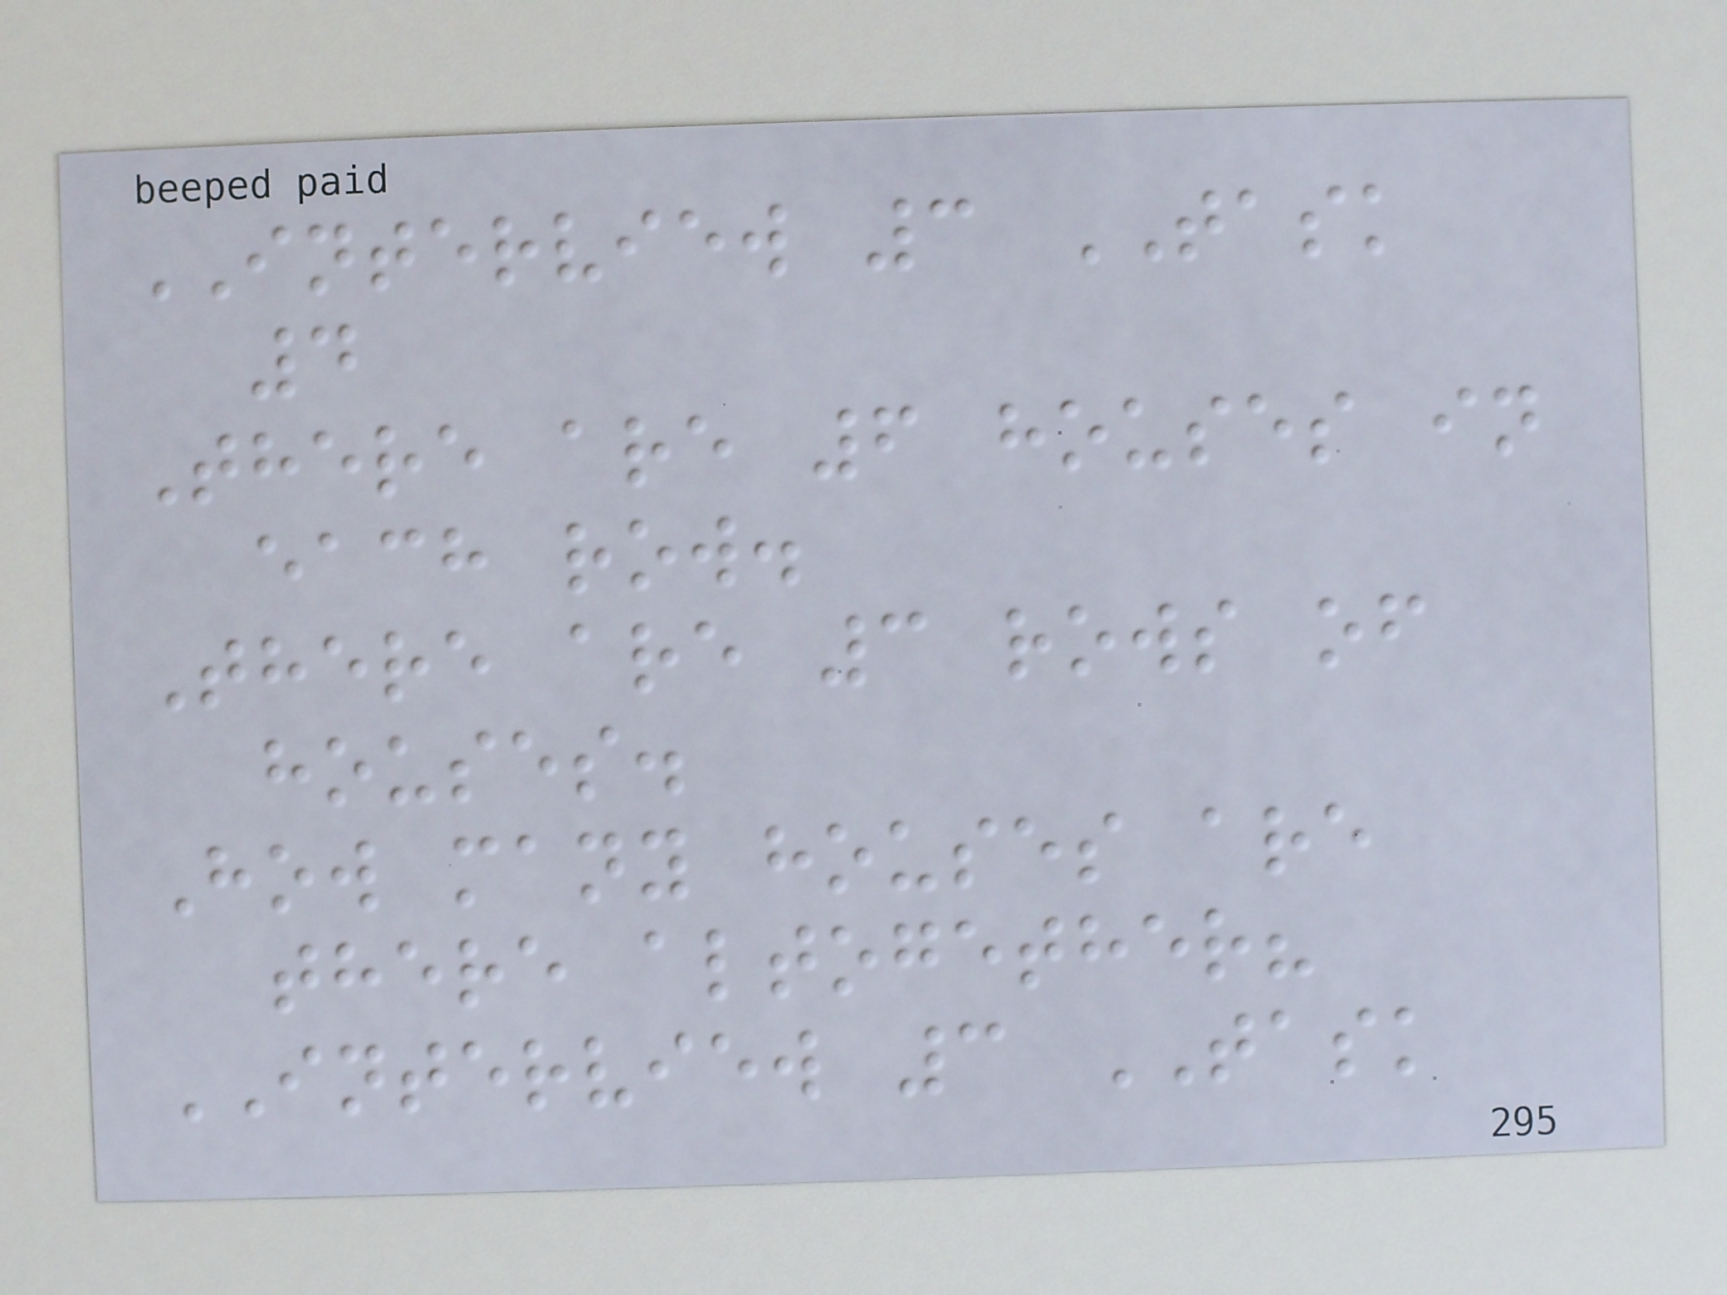INTERVIEW 3 TASK
4
There are 6 houses in
each row.
There are 3 rows of
houses.
How many houses are
there altogether?
INTERVIEW 3 TASK
